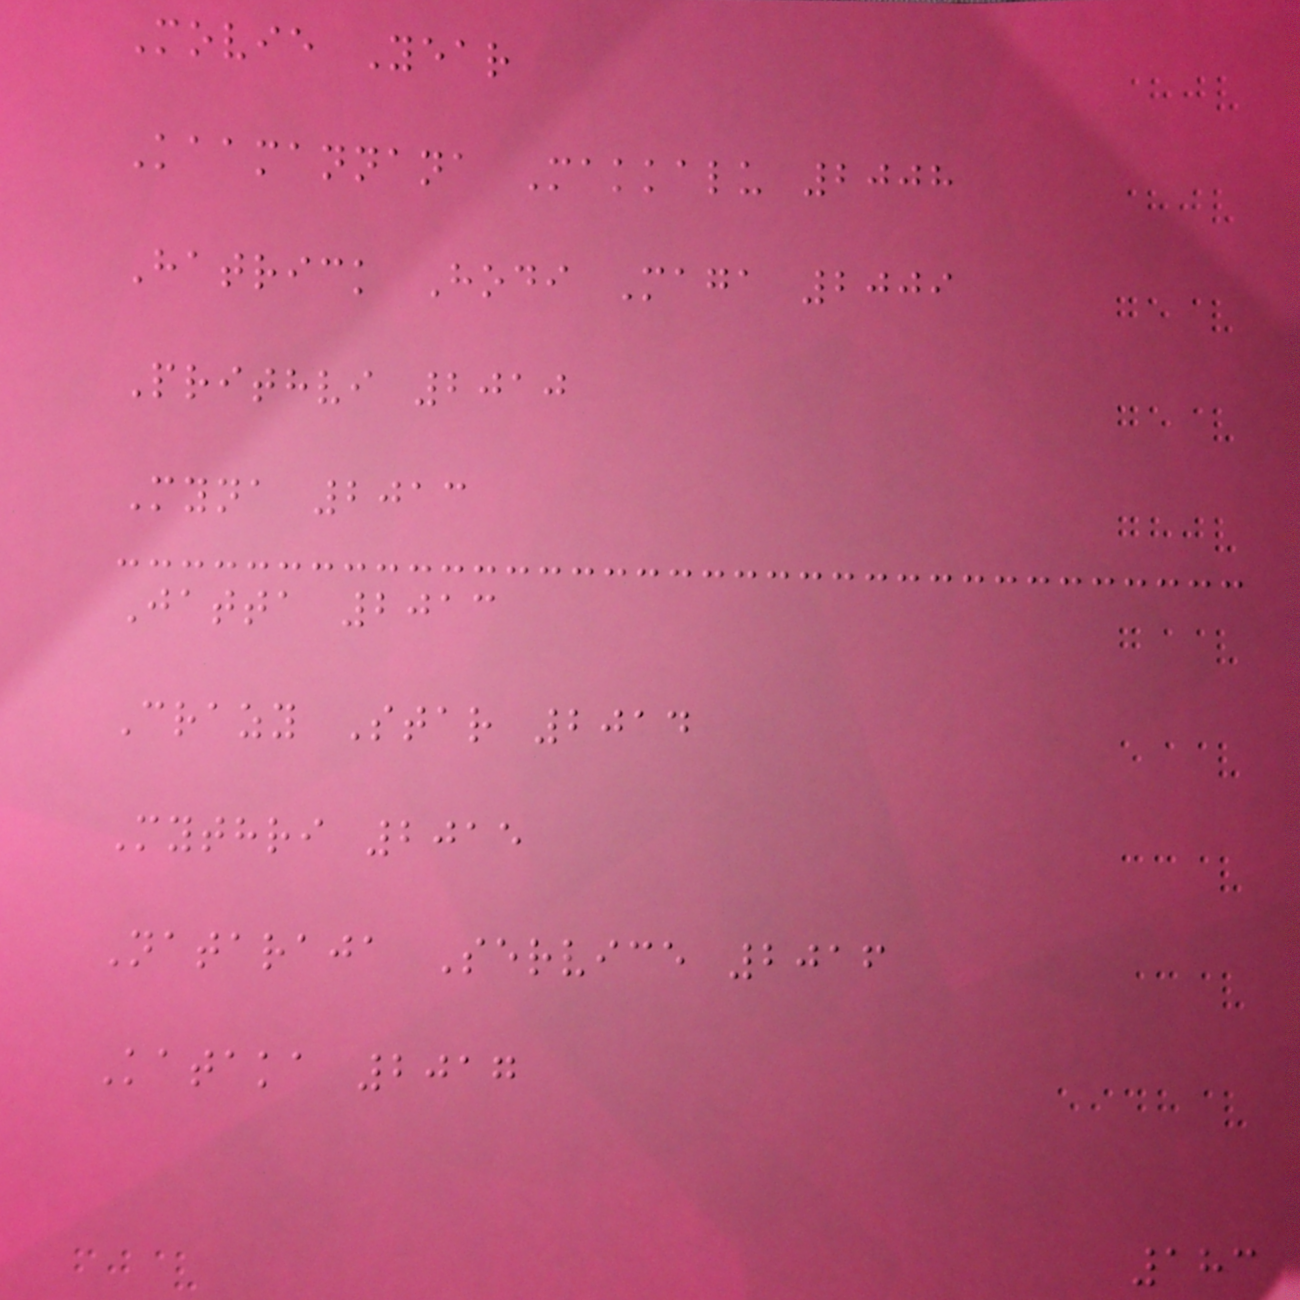Movie Year
Kaamannana Makkalu 2008
Hatrick Hodi Maga 2009
Prithvi 2010
Myna 2013
Jatta 2013
Crazy Star 2014
Mythri 2015
Nataraja Service 2016
Kataka 2017
183
